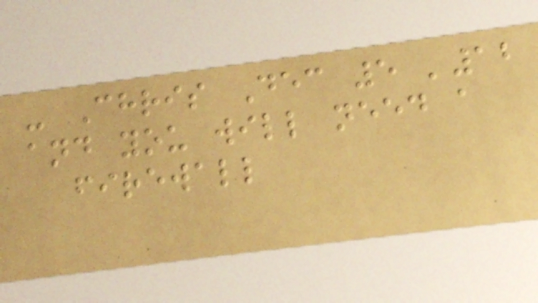- Chris Dec 5 '12
and you will need a
firewall
